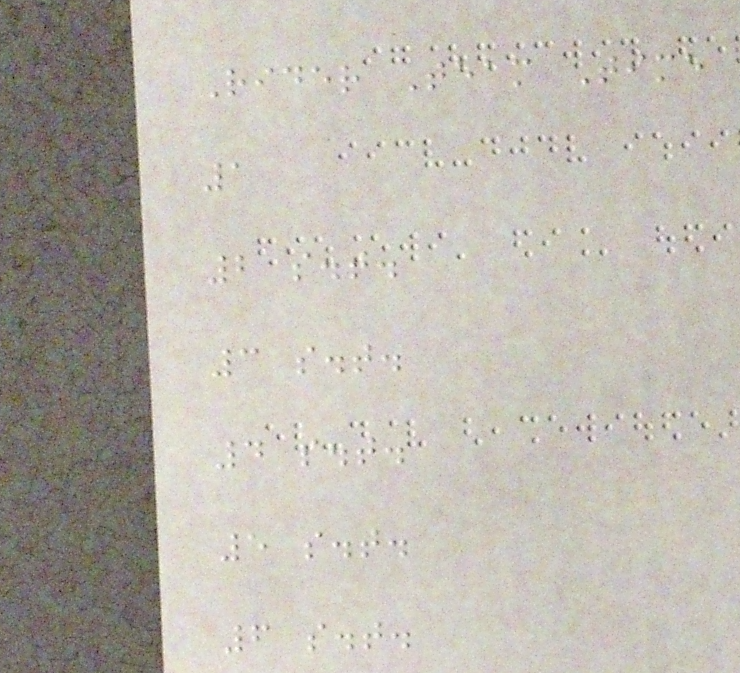Rider Team Time
1
2 s.t.
3 s.t.
4 s.t.
5 s.t.
6 s.t.
